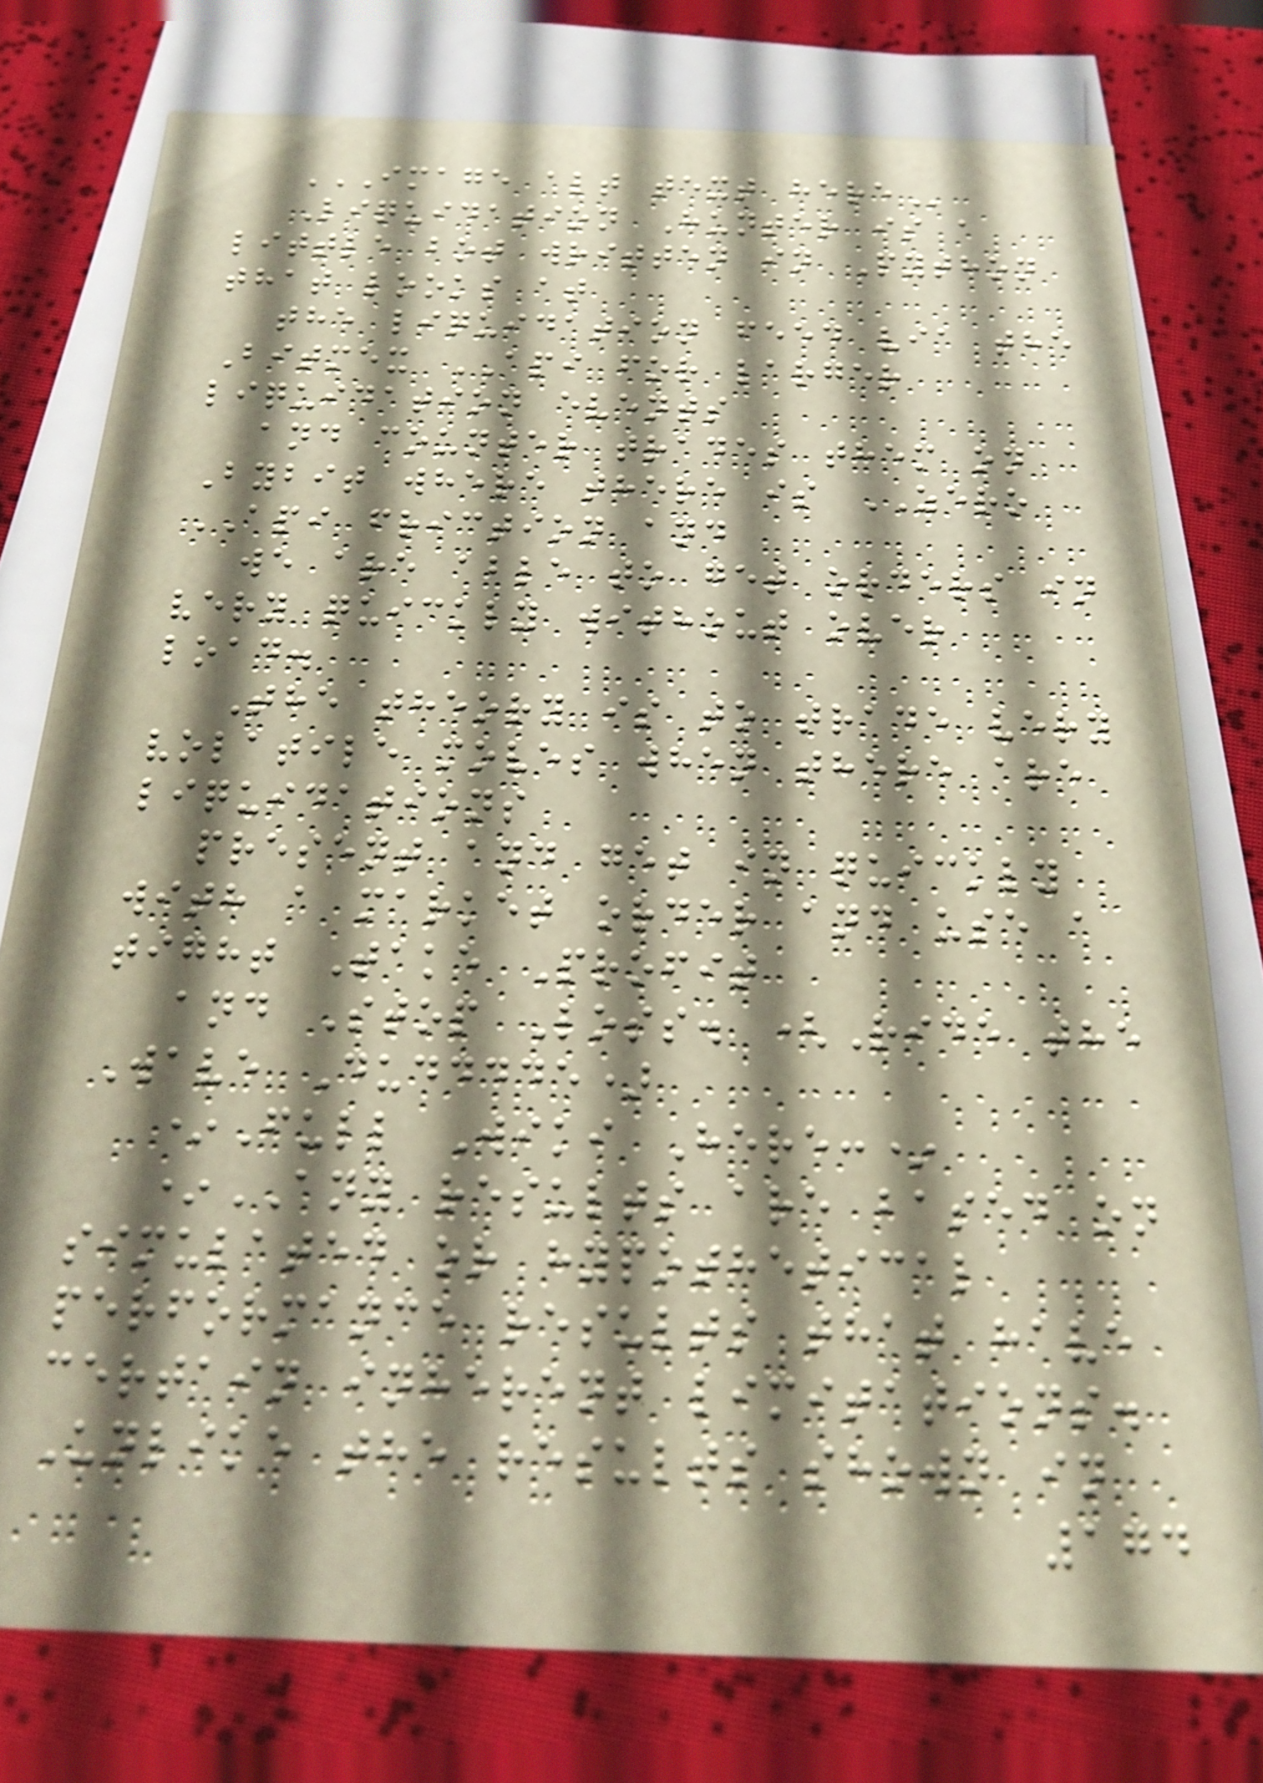IMAGE ALT TEXT HERE
Liquidation Hunter is a
little bot written in Python
that looks at
the liquidation feed via the
Bitmex API for larger
liquidation events
and counter trades them on
Bybit where there is ZERO
API friction and
we are able to get orders in
very quickly without over
load.
The theory is to trade very
volatile moves when there are
liquidations
present and get in quickly
with a market order and use a
tight Take Profit
and Stop Loss. (Ride the
Wave Dudddde)
*Full Wiki Here:*
*ANY results are based on
simulated or hypothetical
performance results that have
certain inherent limitations.
Unlike the results shown in
174
